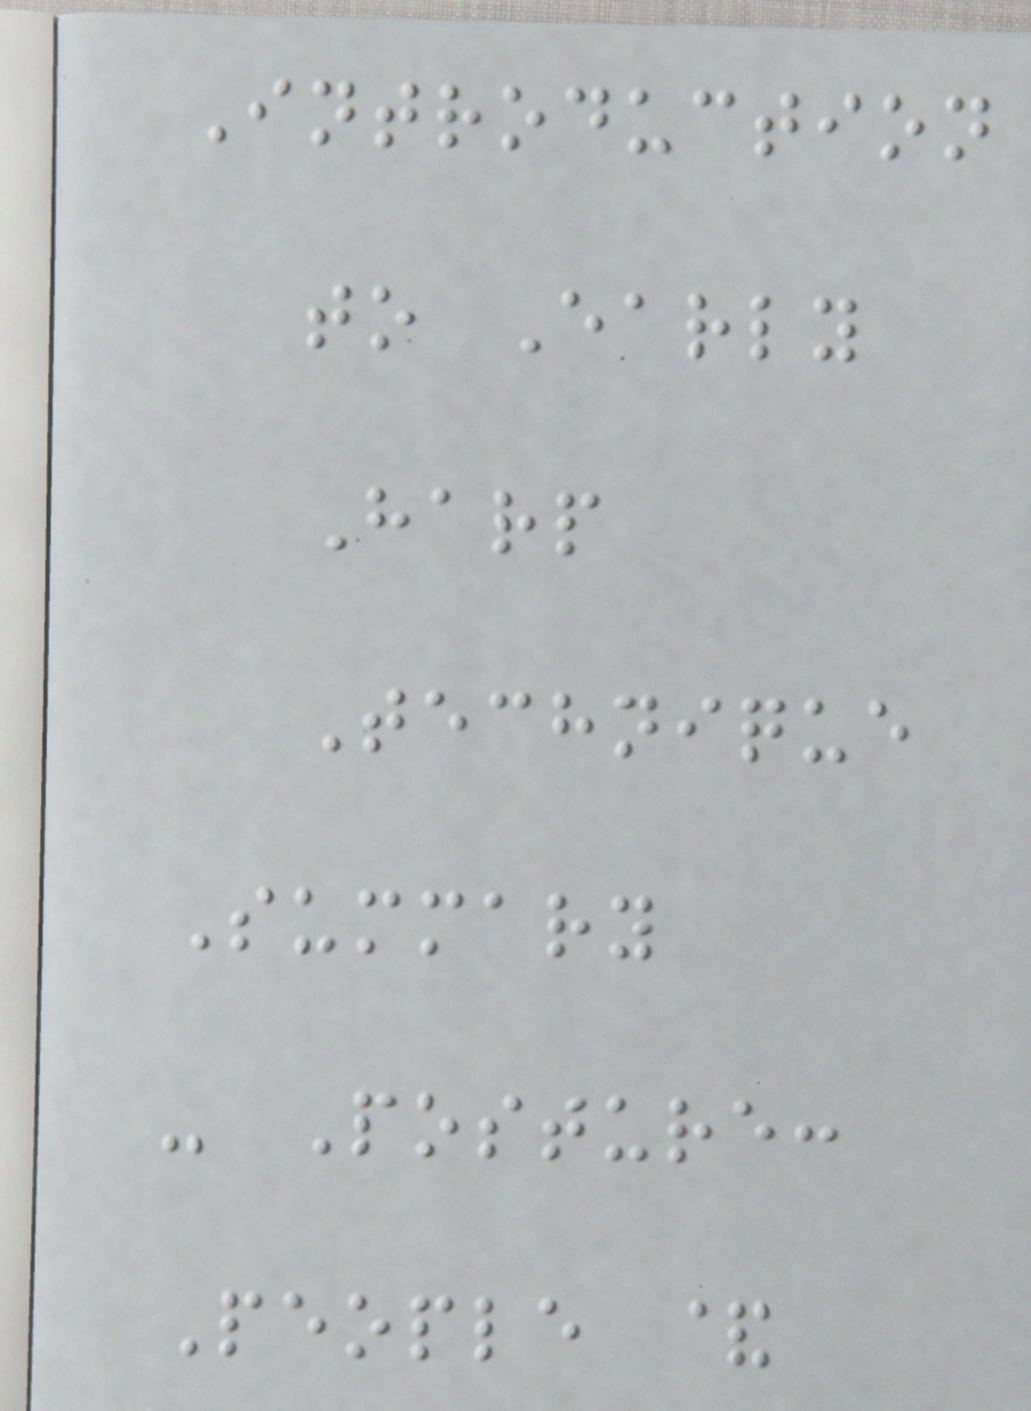Introduction
to Early
Harp
Technique
Summary
- Posture:
People &
